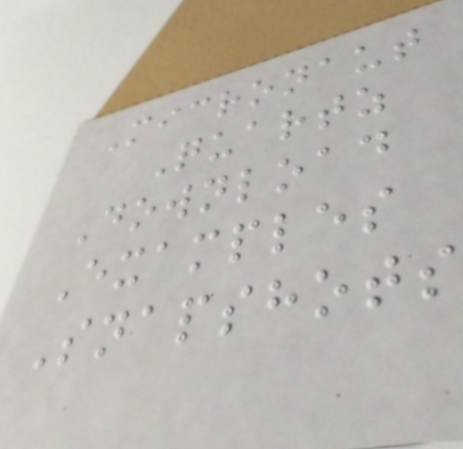Micronaut
Quartz
Download
Examples
Snapshots
